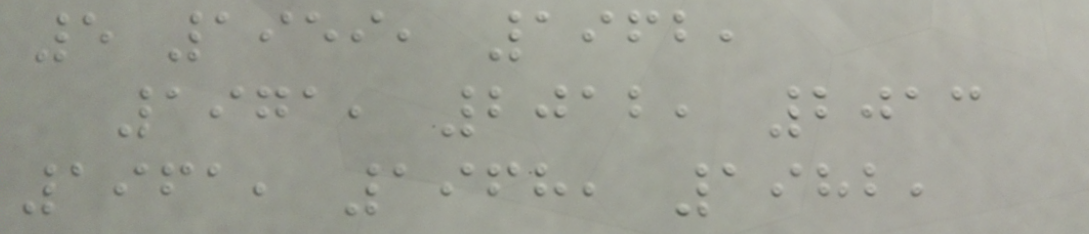5 1959, 1962,
1971, 2012, 2013
1961, 1968, 1982,
